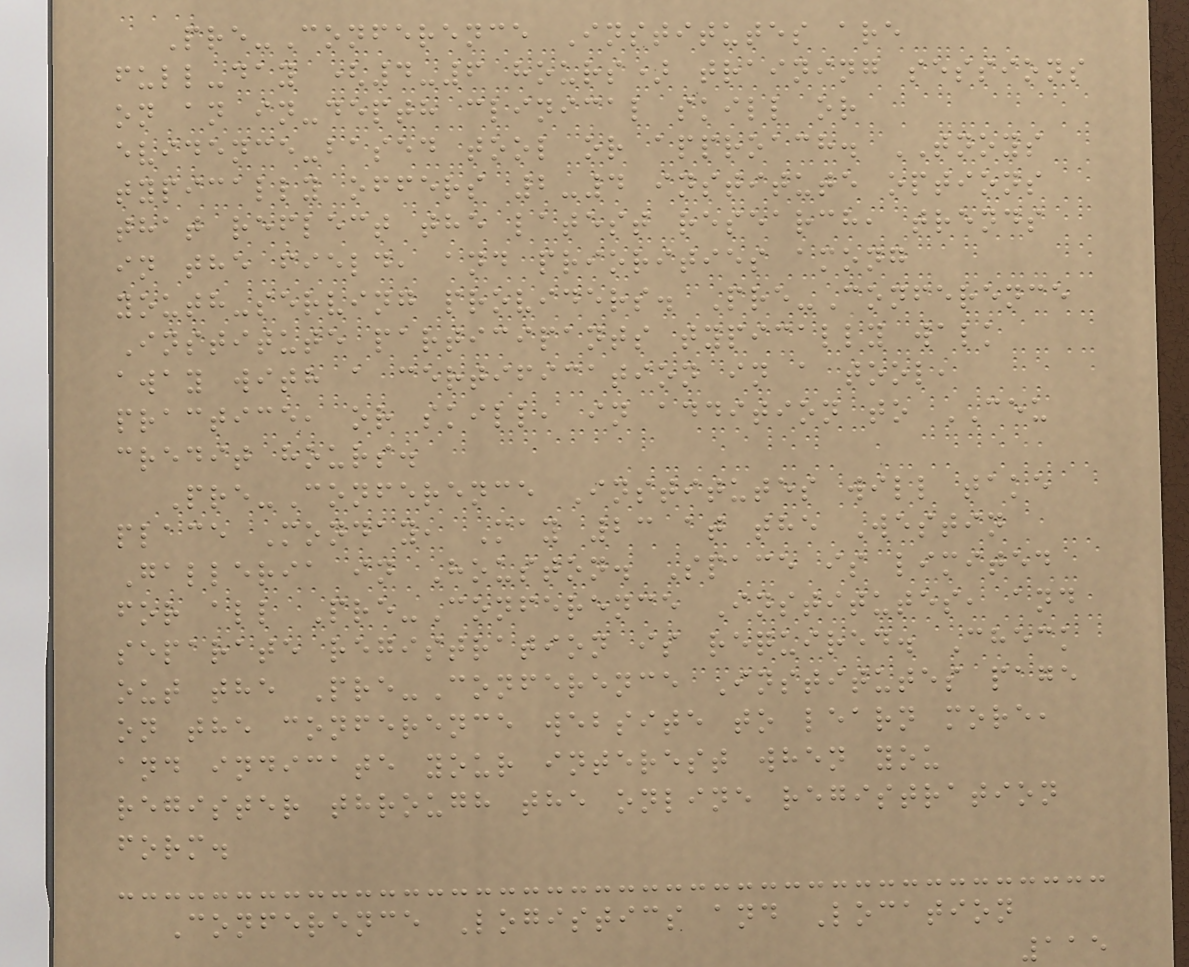Pre-Conference Institutes are
full-day (4-6 hours) training sessions
on an in-depth clinical skill or
evidence-based tool or approach. TNOYS
typically offers 2-4 institute options
that reflect the latest research, trends
in the field, and priorities among
youth-serving providers. Pre-Conference
Institute participants typically walk
away with a certification in a tool,
practice, or skill, in addition to CEU
credit hours.
Pre-Conference Institutes will take
place Monday, May 23 at the Westin
Galleria in Houston. Space is limited
for all Pre-Conference Institutes, and
separate registration is required. Check
out the Pre-Conference Institutes page
on the conference website to learn more,
and indicate your interest when you
register through the online registration
form.
Conference Logistics and Location
115
